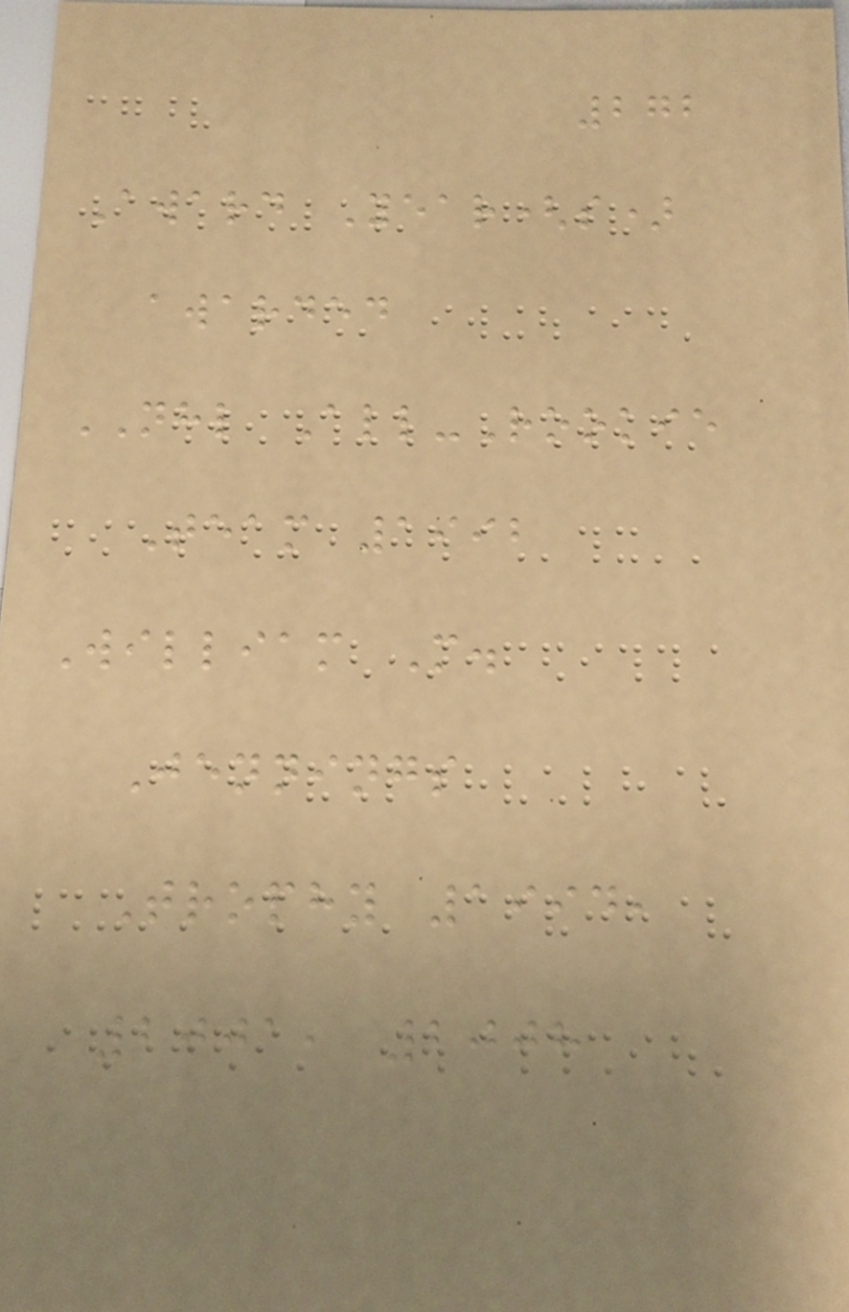272
Award Year(s)
awarded
NHL All-Rookie
Team 1992
William M.
Jennings
Trophy 1994,
2001, 2008
